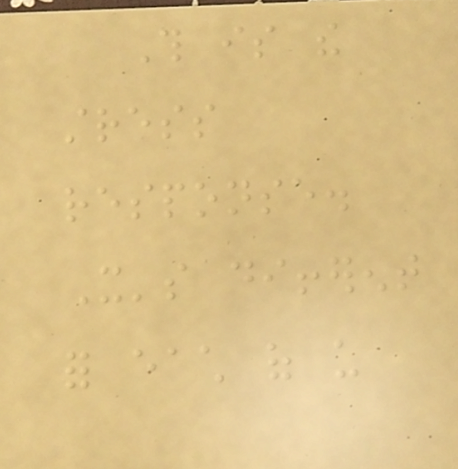This is the
stress
response.
It's different
for each of us
